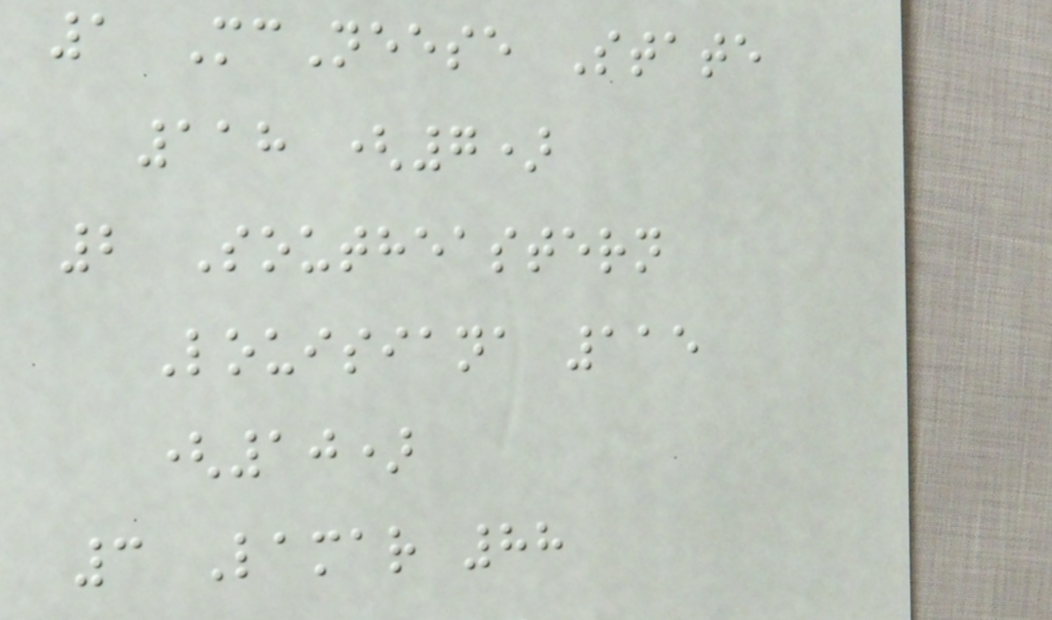1 McNeese State
118 (7)
2 Southeastern
Louisiana 115
(10)
3 Lamar 88
